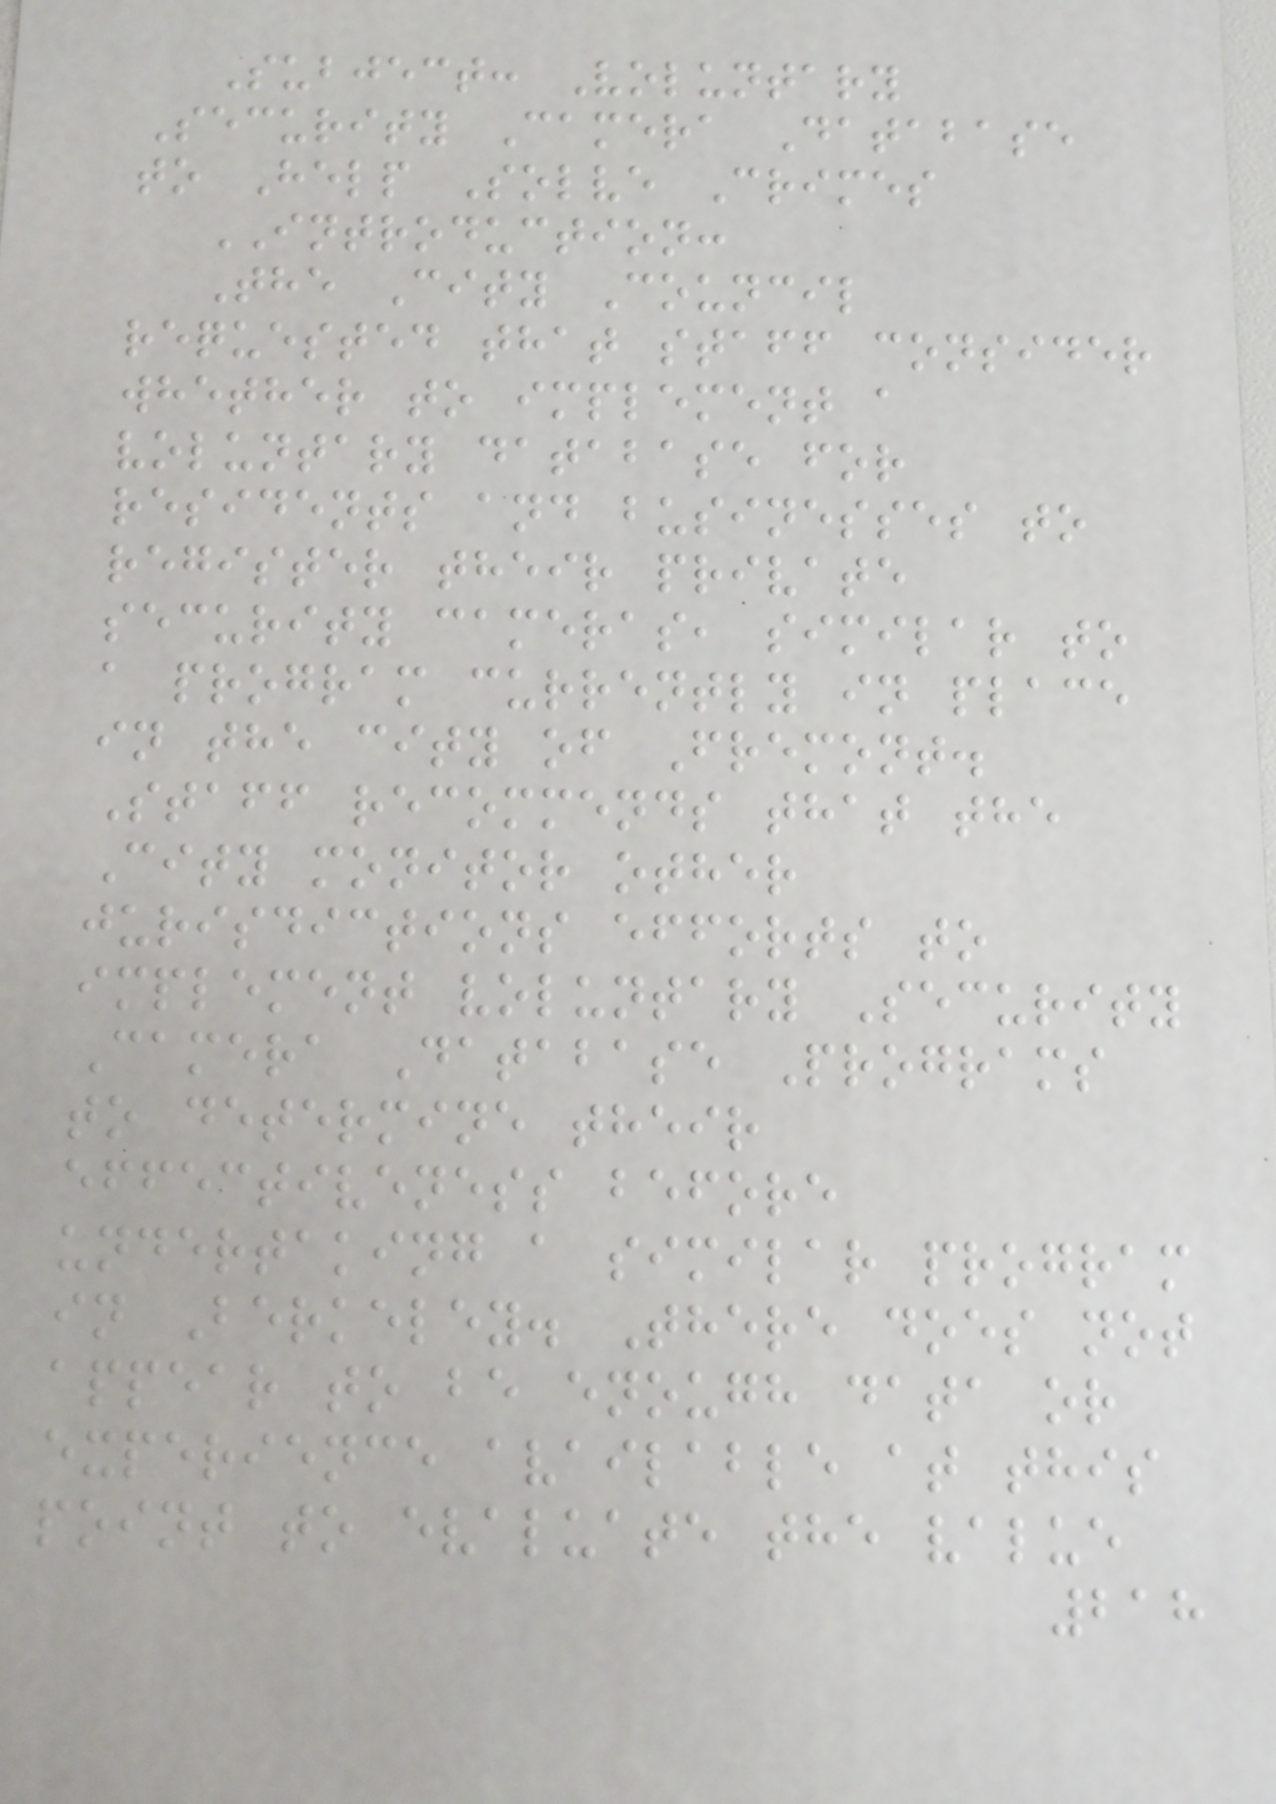Subject: Voluntary
Security Camera Database
to Help Solve Crimes
INTRODUCTION:
The City Council
requested that staff consider
whether to implement a
voluntary database for
residents and businesses to
register their private
security cameras, similar to
a program currently in place
in the city of Fremont.
Staff recommends that the
City monitor other
jurisdictions efforts to
implement voluntary Security
Camera Database Programs
to determine their
effectiveness before
undertaking a similar program
in Berkeley. There does not
appear to be enough data or
experience available at this
point to evaluate the value
218
